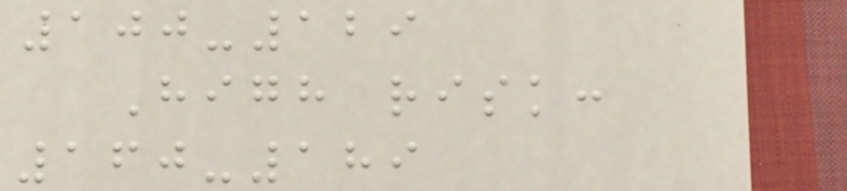100-129
High risk:
160-189
